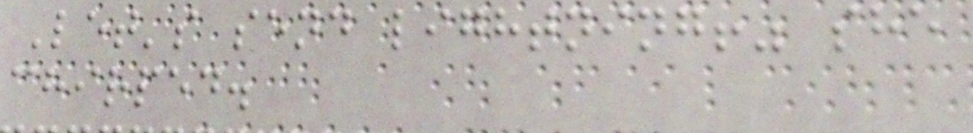Let's send lightning!" she
chirped.
